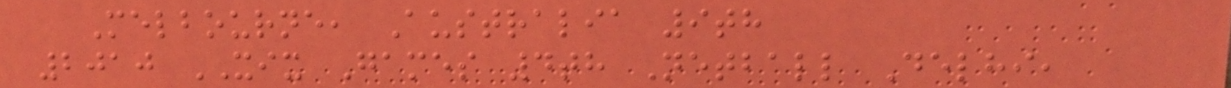Melbourne, Australia 9th
2010 XIX Games 4th Netball Delhi,
